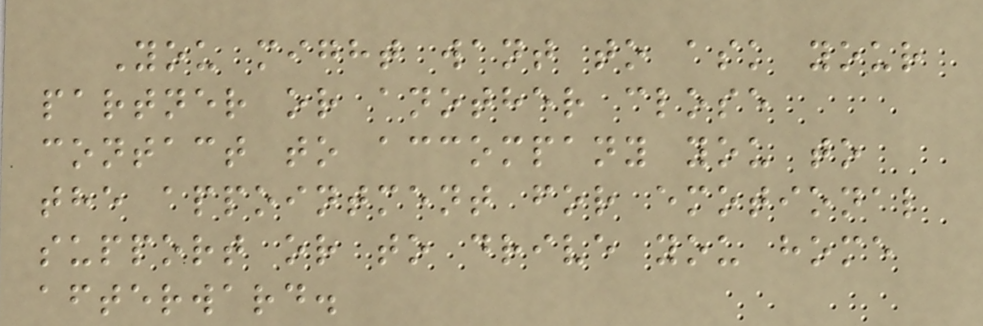You might want to ask your
partner or another close
contact to accompany you to
the appointment for emotional
support or to drive you home
afterward.
